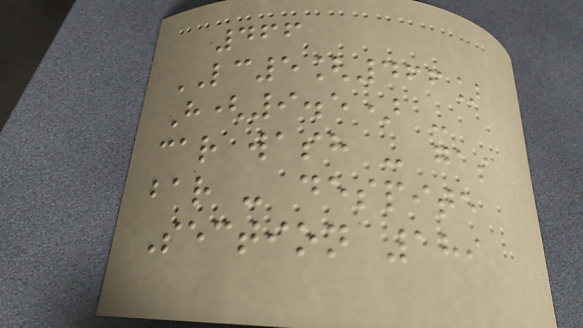466
LC5[466]
H(9.5) -
car wash - gas
bar - despite
Section 189
